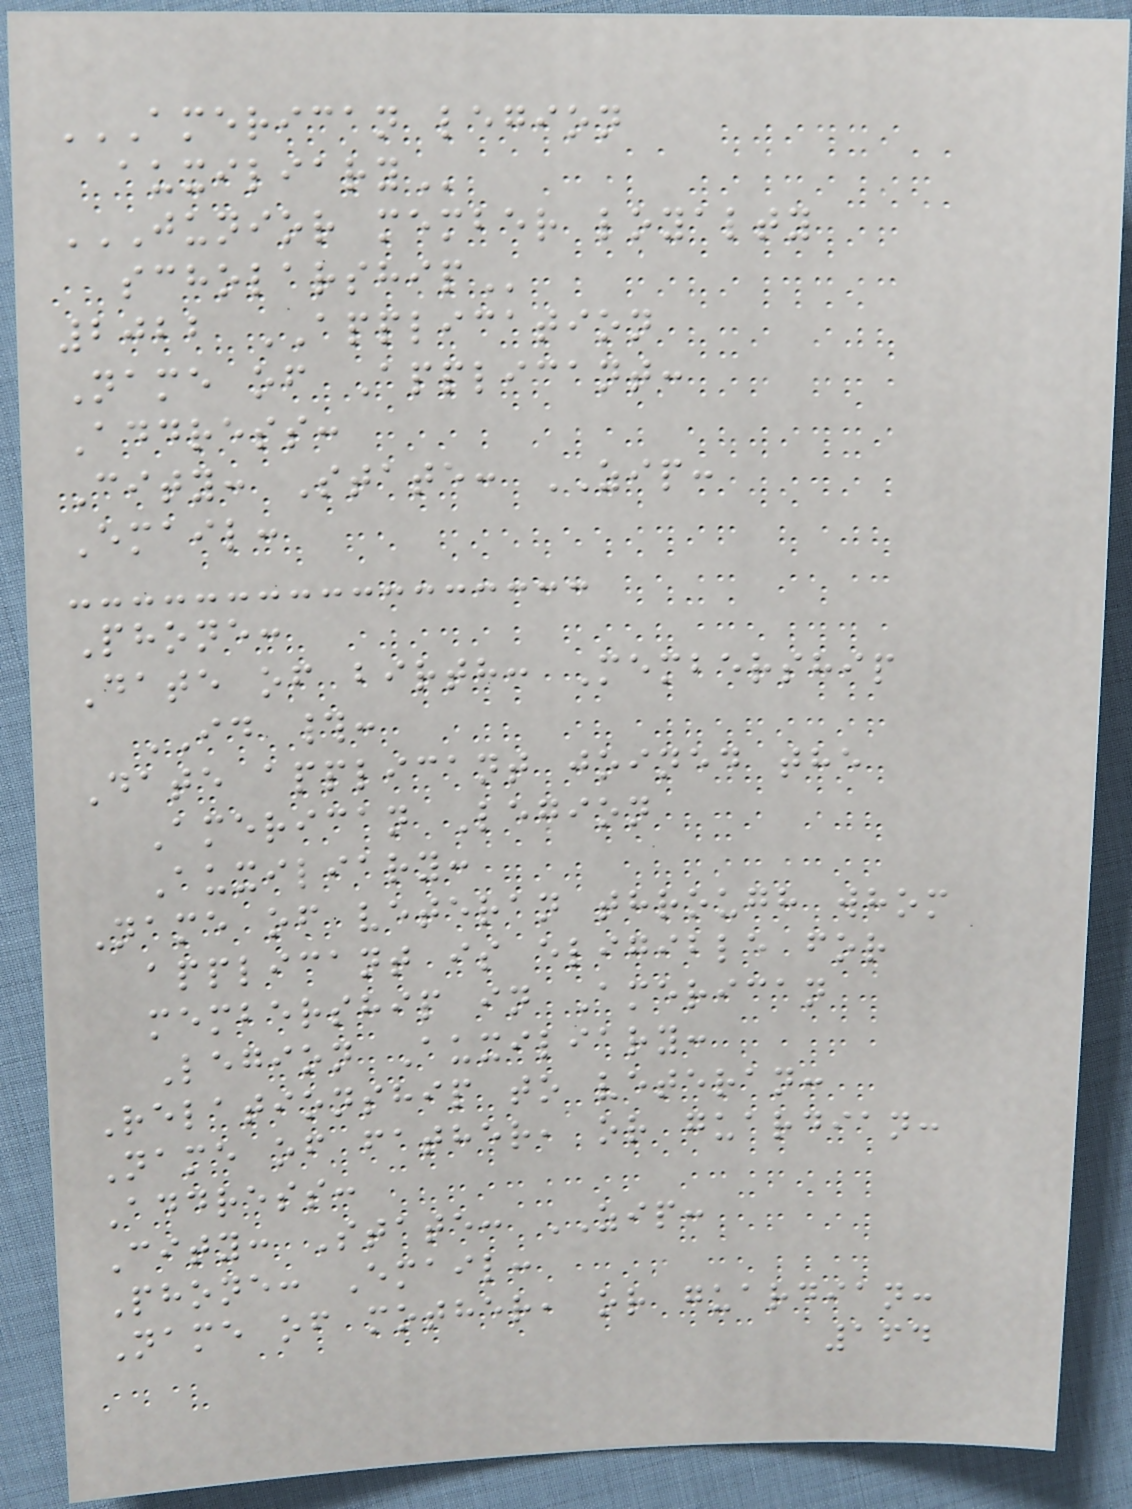AMERICAN LEGION
AUXILIARY
JUNIOR MEMBER LOYALTY
SCHOLARSHIP
2022 APPLICATION
Name of Applicant:
Address:
City: State: ZIP:
Email:
Phone:
Date of birth: Membership
ID #:
Date applicant joined the
American Legion
Auxiliary:
Name of veteran through whom
applicant is eligible for
membership in American
Legion Auxiliary:
Relationship to veteran:
Name of father, or guardian:
Address:
City: State: ZIP:
Phone: Email:
Name of mother, or guardian:
164
